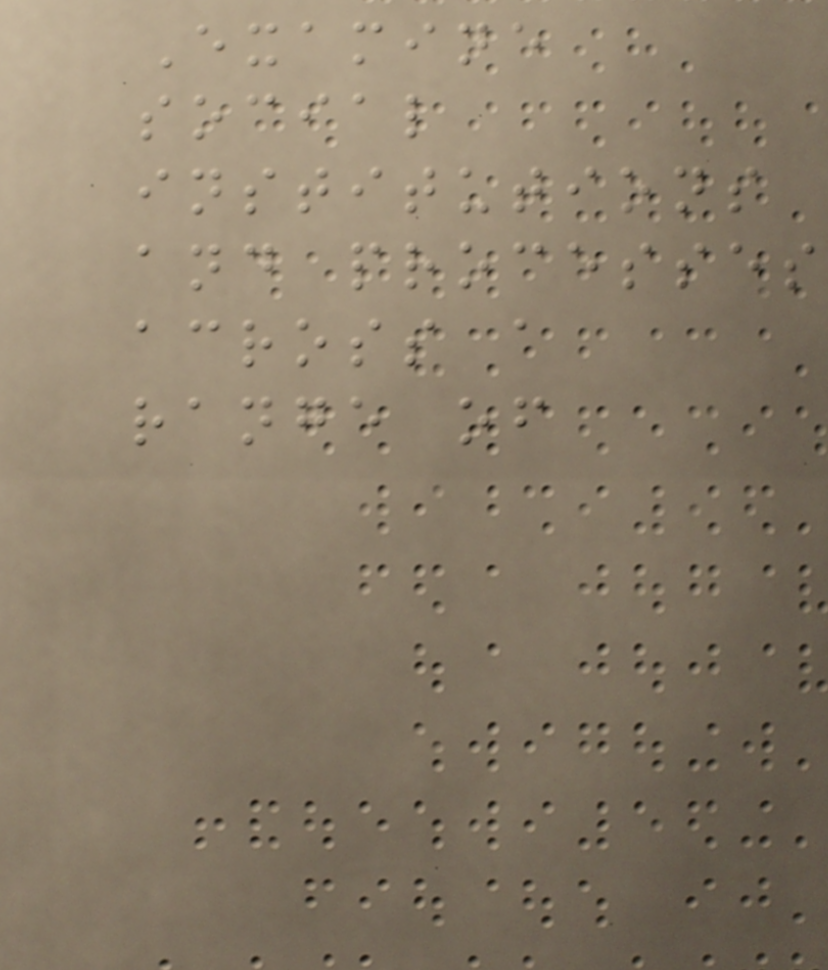Examine
social
institutions
and processes
across a
range of
